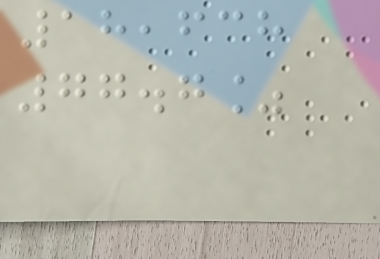18,638
77.7%
